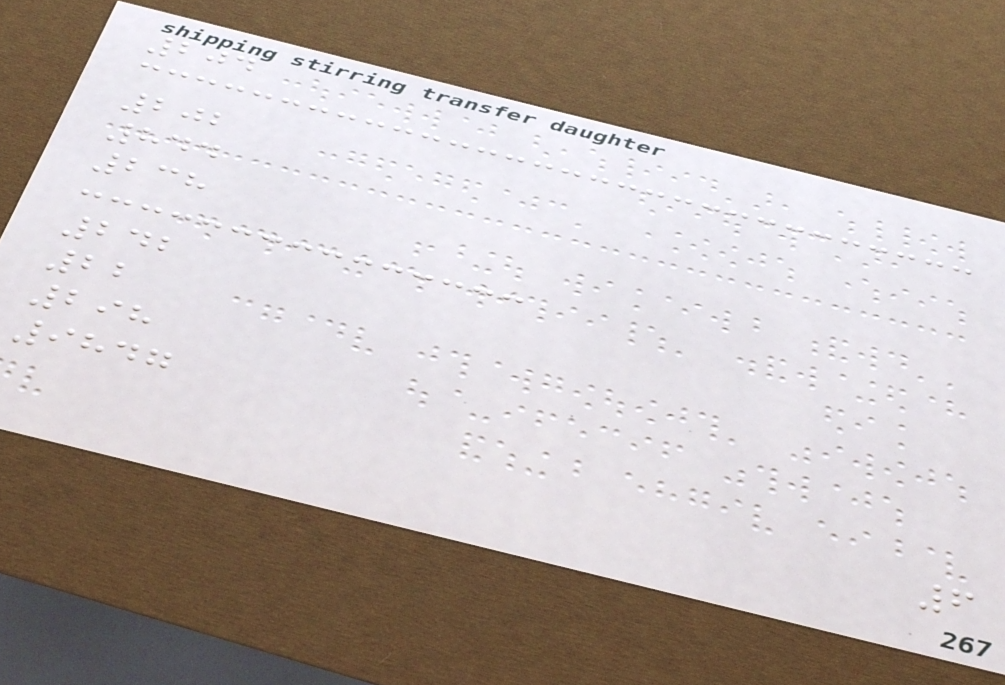204
202
844
238
242
22
298
9847
6
